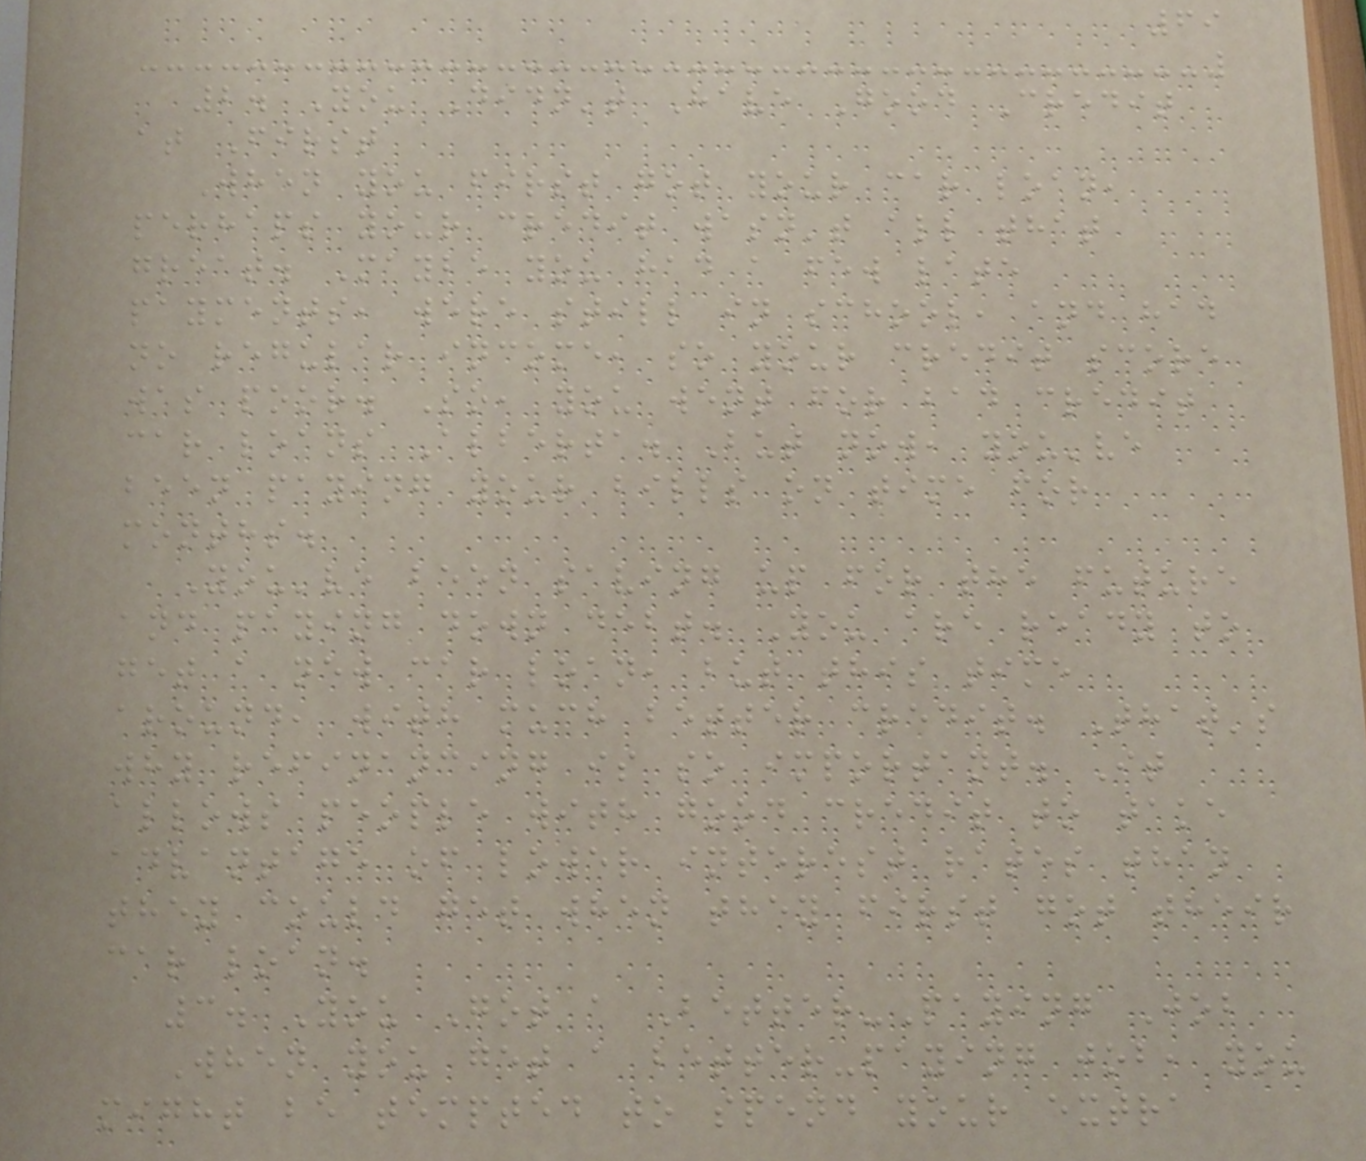69
2. You Didn't Have Good Credit
at First
When you first got your car loan,
perhaps your credit wasn't all that
great. Maybe you had a few late
payments, were still in school, and had
no regular income, so your credit score
was poor. So, you went for bad credit
car loans Alberta. But now, you've
been paying your bills on time for
months.
You've been saving up for the future
and paying down debt. You are ready to
get a new car loan, but this time
around, with much better credit. That's
why refinancing is so important. It
allows people with good credit to take
advantage of lower interest rates than
they could get when they first got their
car loan.
3. You Got a Better-Paying Job
When you get a better-paying job, you
might be tempted to spend your extra
